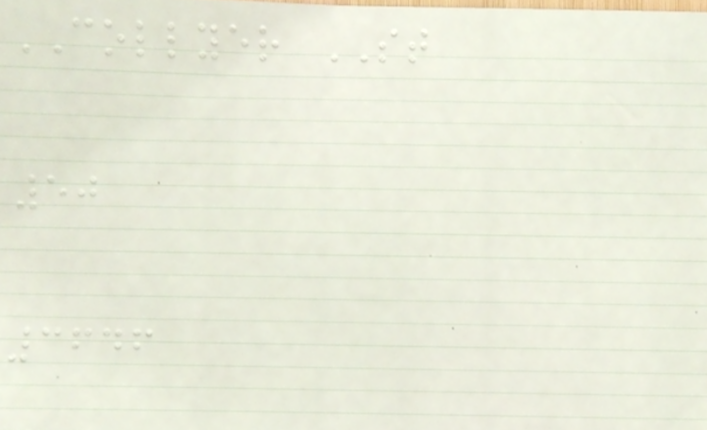COLLYER ST
50
3646
